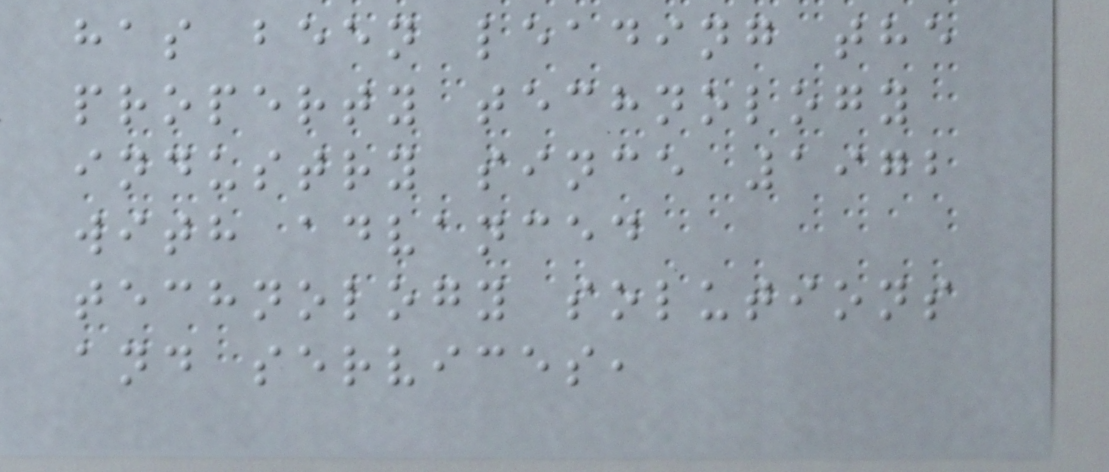has been leading the
property technology
industry since 1972
with advanced
technology solutions
and services,
